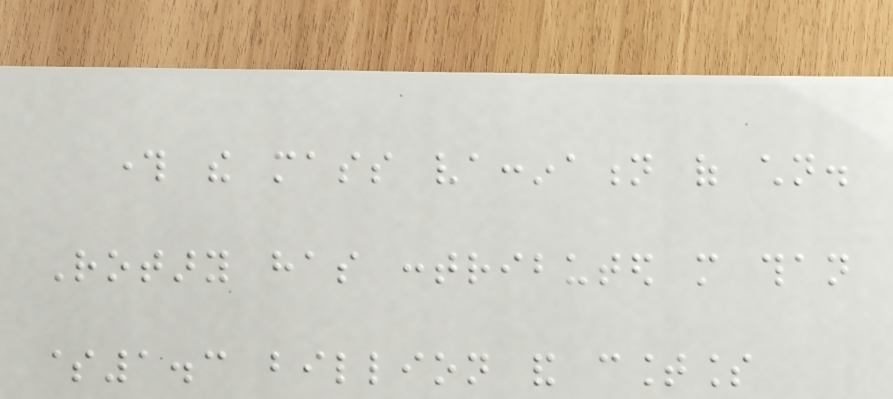through the mass vaccination of children.
Rotary has contributed more than
$1.3 billion and countless
